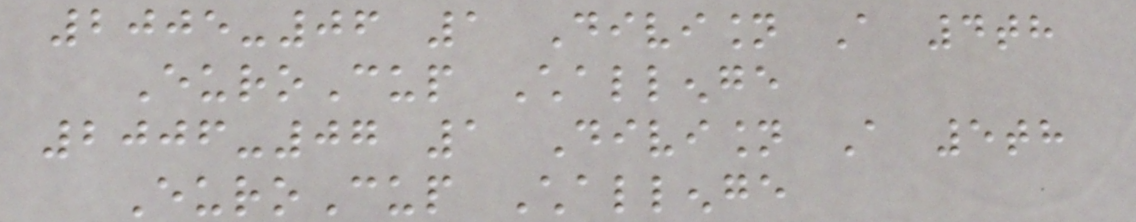2005-06 1 Division A 4th
EuroCup Challenge
2006-07 1 Division A 5th
EuroCup Challenge
